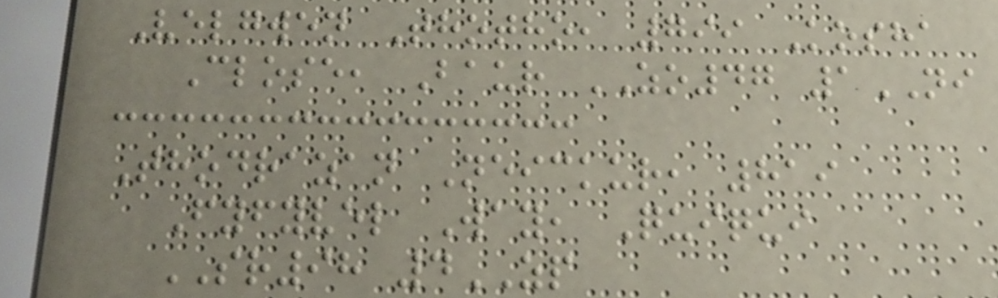Velgwen Thotho, 799 Kosha
Close, Baur ZO47 1NI
Thodrazan Neickur, 819
Fyfyvel Way, Quiqui
SR98 4ZP
